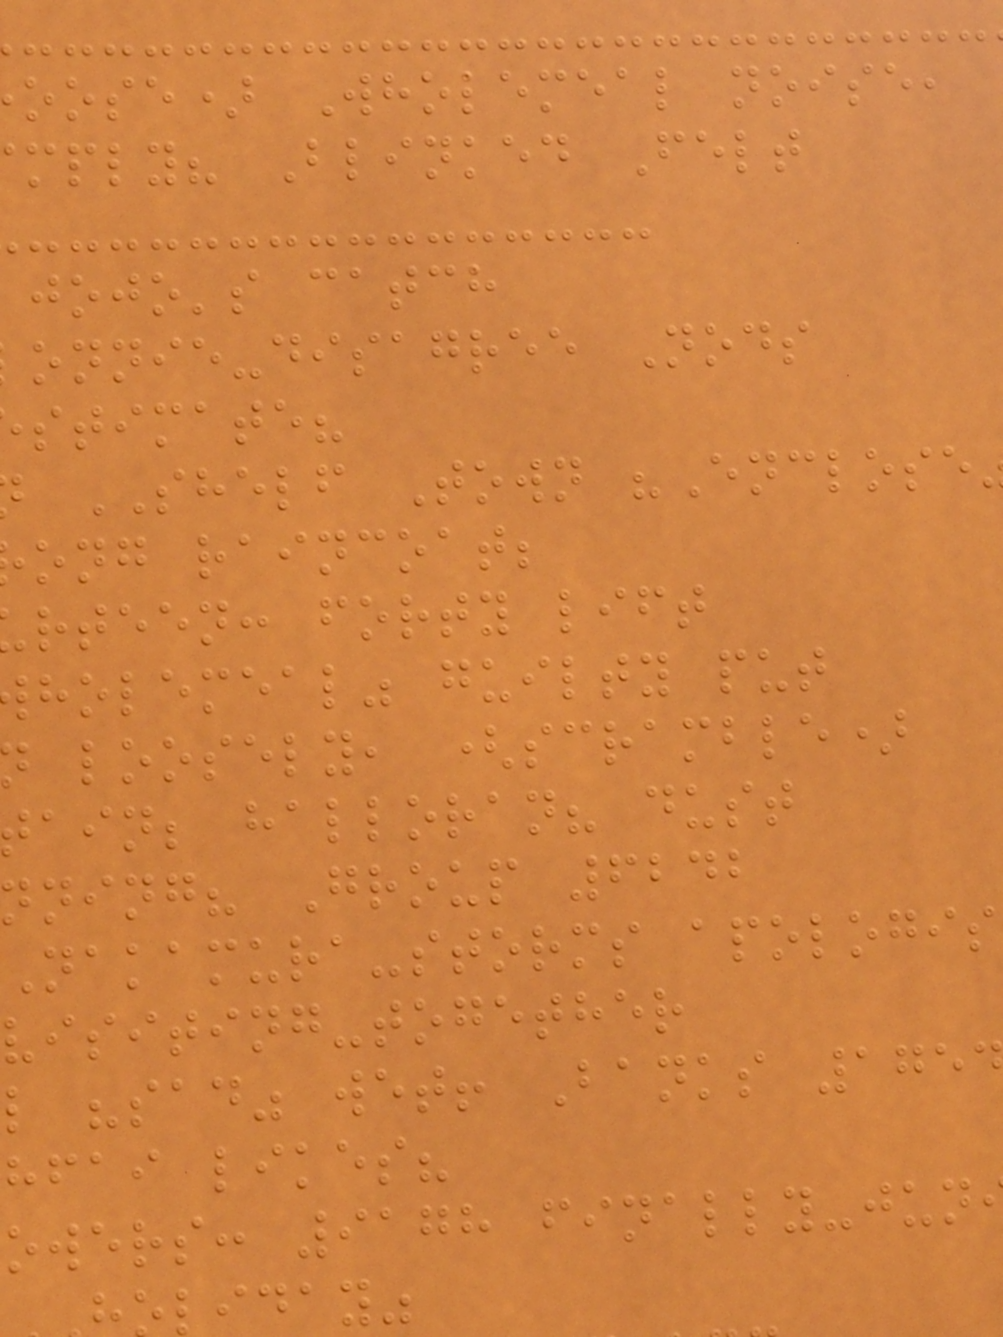oose) Wholemeal noise,
mply? Blinked Felt
jojo's catch
onnie-disagree Nods
stimate?
SHELF Town "Enclose
ong raincoat;
rteen: forty lift
holemeal" guilty put
loosely, (scramble)
ain; halloran? dust
nning? Group 6242
nakamura-storms apologis
visiting-together
l "sad" wet! Banks 175
hfai likes?
owers: 9178 finally-jun
liday"
